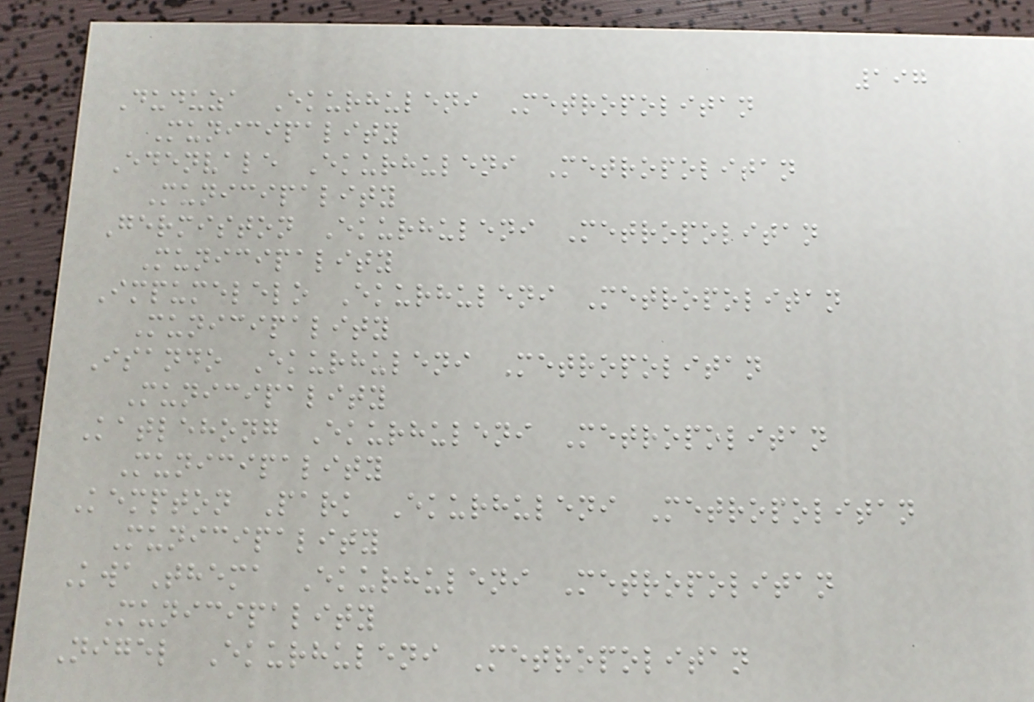197
Duduza Ekurhuleni Metropolitan
Municipality
Edenvale Ekurhuleni Metropolitan
Municipality
Germiston Ekurhuleni Metropolitan
Municipality
Impumelelo Ekurhuleni Metropolitan
Municipality
Isando Ekurhuleni Metropolitan
Municipality
Katlehong Ekurhuleni Metropolitan
Municipality
Kempton Park Ekurhuleni Metropolitan
Municipality
KwaThema Ekurhuleni Metropolitan
Municipality
Nigel Ekurhuleni Metropolitan
